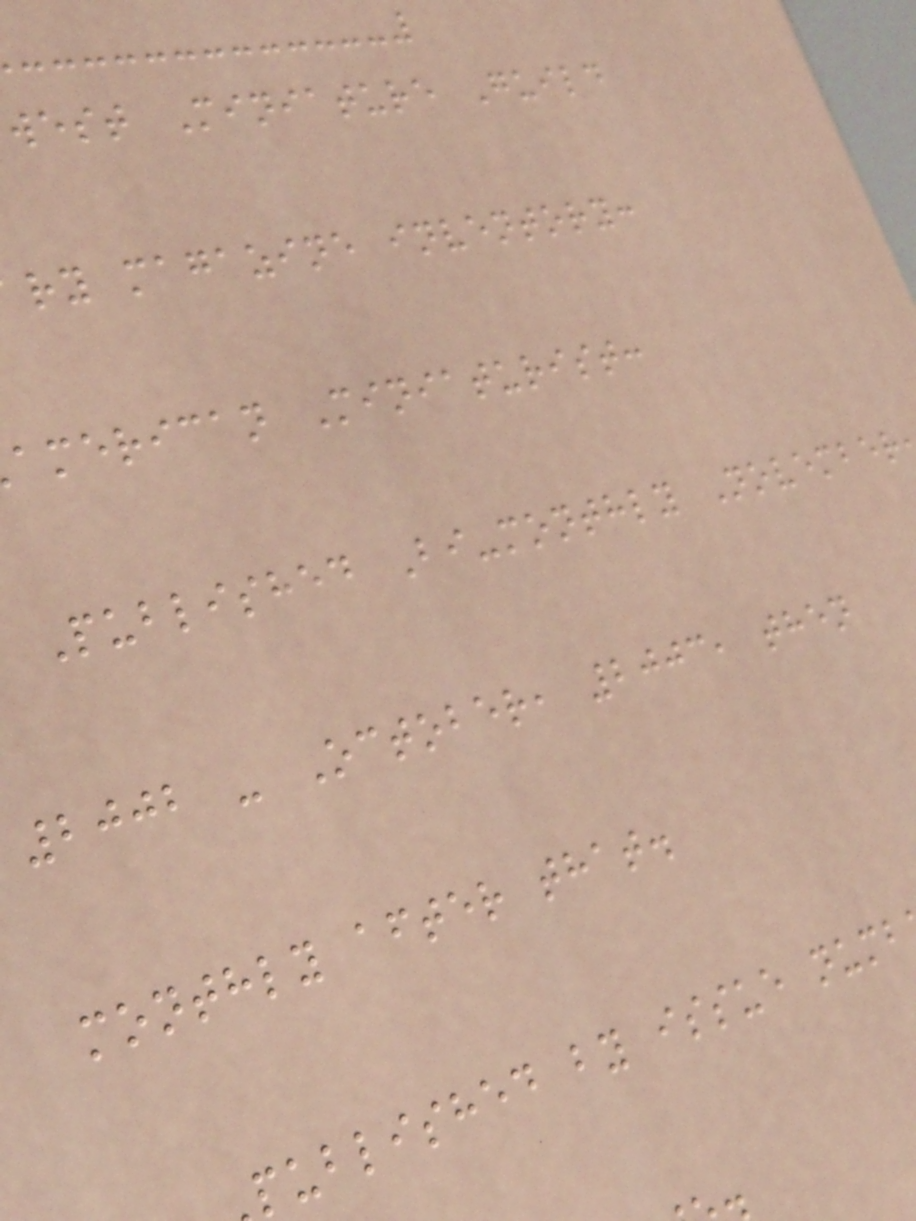west Miniature Guild
ry magazine inventory:
american Miniaturist:
Published Bi-monthly November
2002 - October, 2003, then
monthly after that.
published by issue numb
